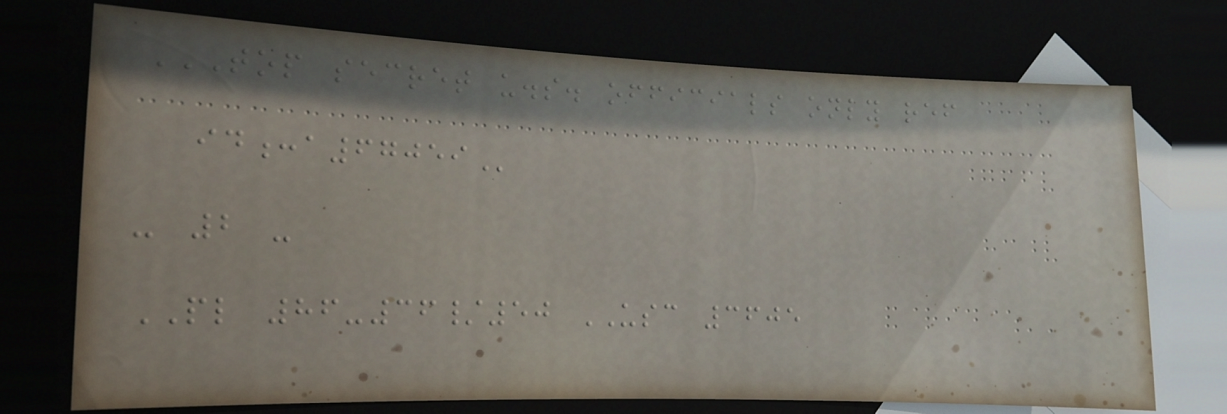TOP SECRET U.S. OFFICIALS ONLY REF
ID:A67059
- 2 -
PL 86-36/50 USC 3605
